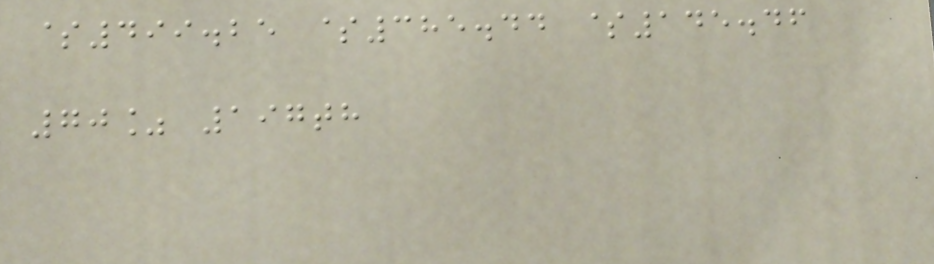$499.25 $385.44 $145.46
70% 197th
